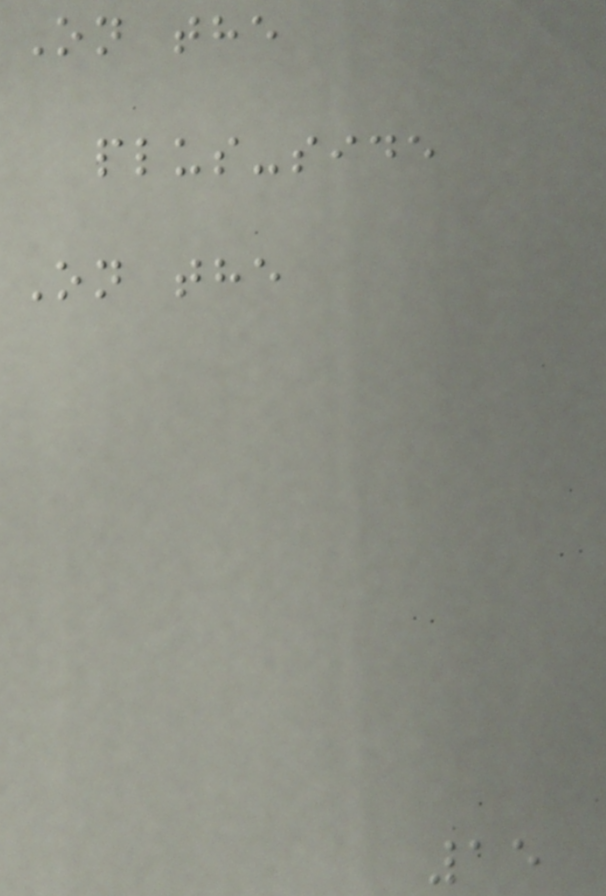On the
plus-side
On the
15
